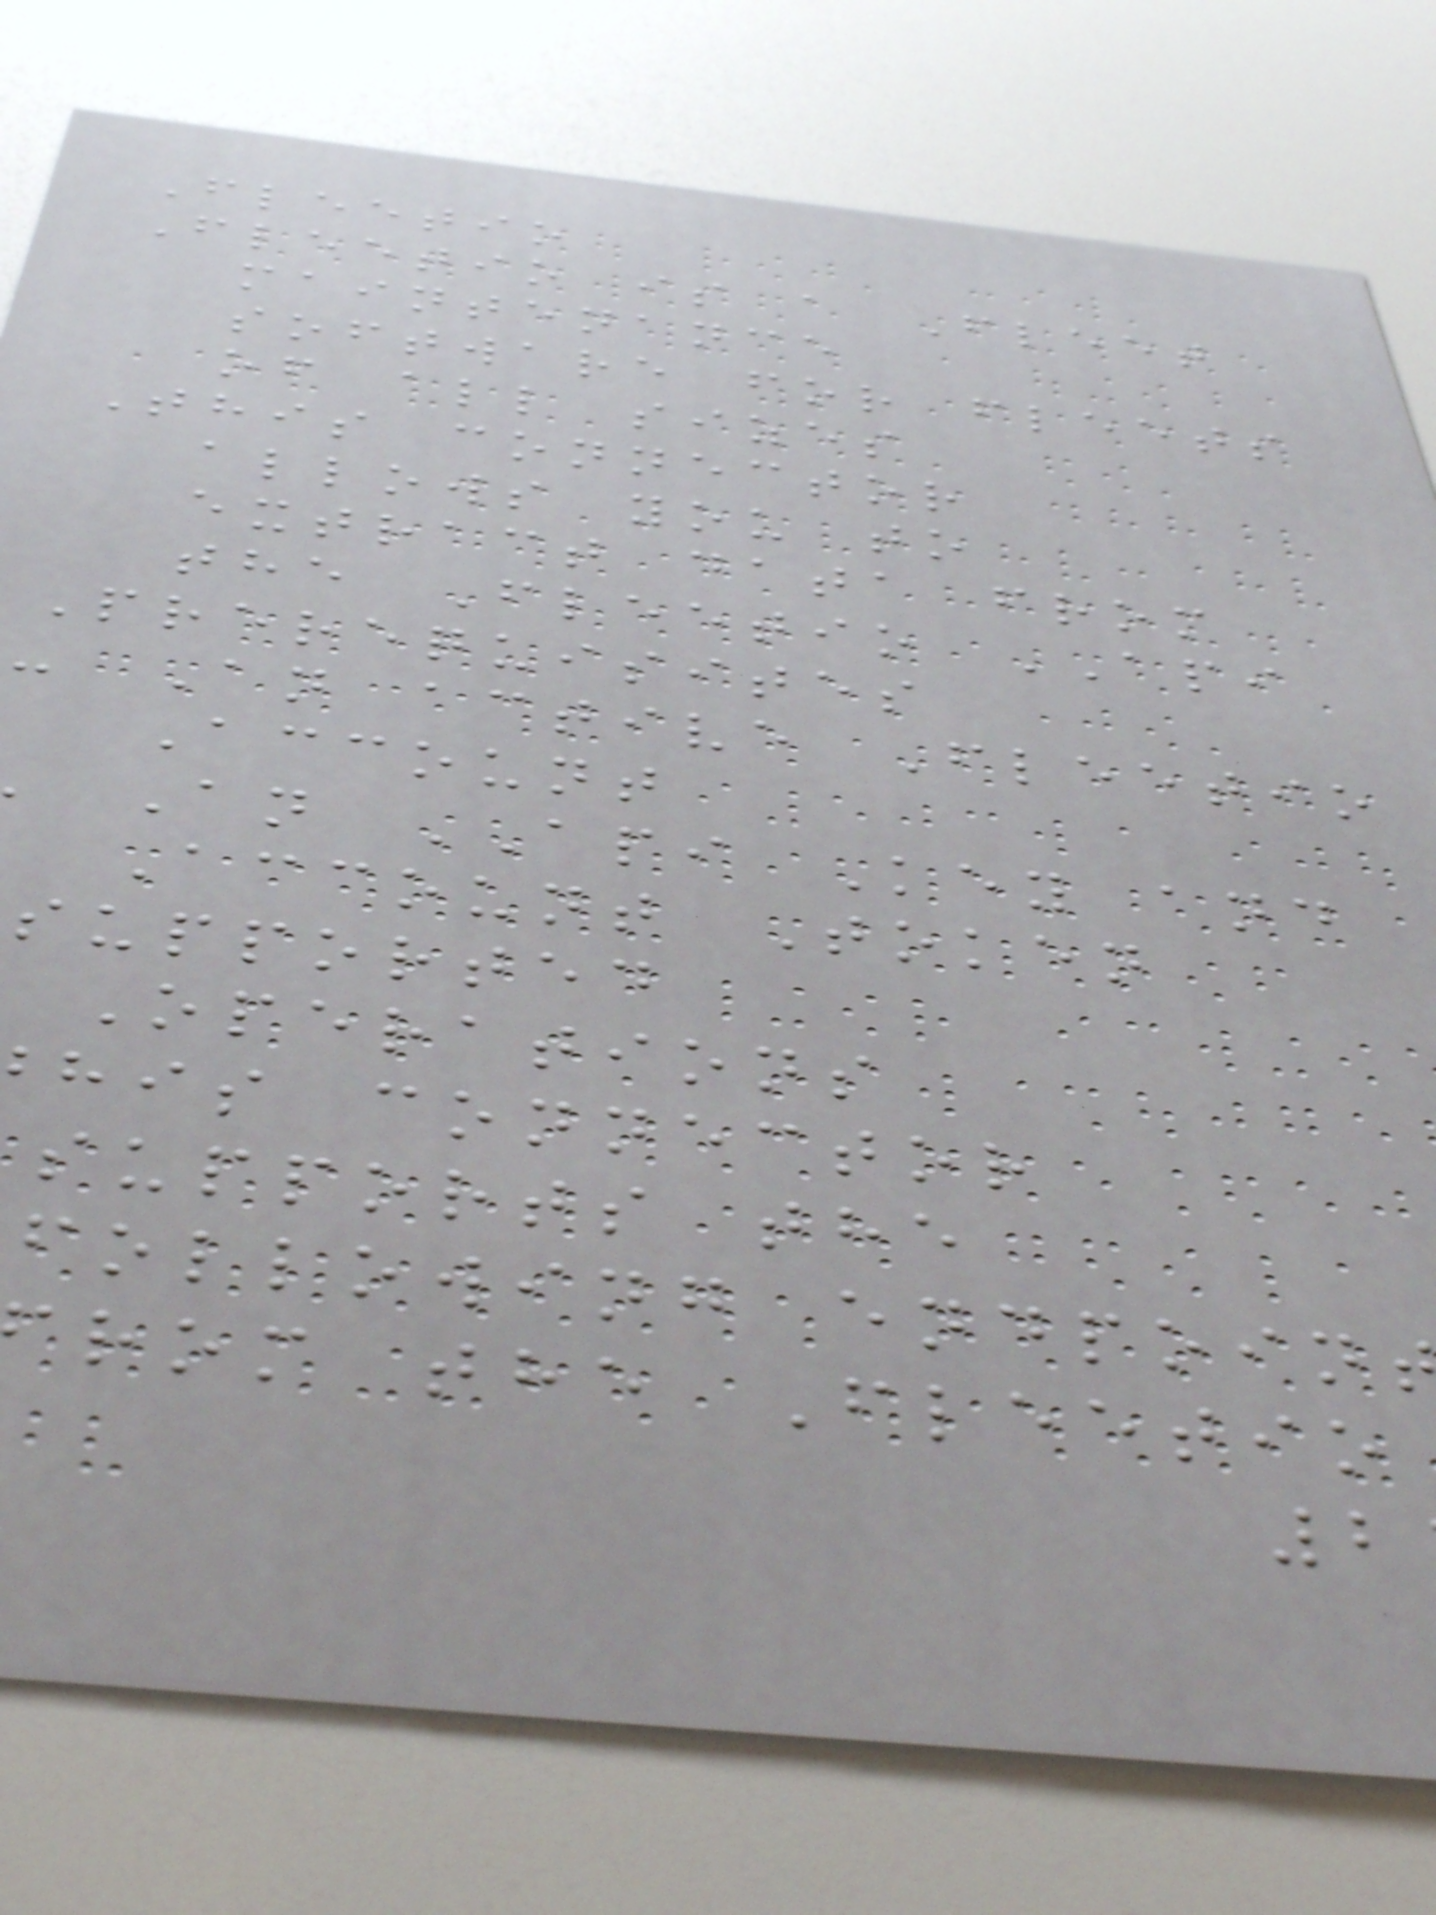Fleetio
Fleetio is a Fleet
maintenance
software for fleets
of all sizes
This connector
allows you to
extract data from
the Fleetio API
Prerequisites
- An active Fleetio
Account
An API Key and
Account Token
supported
Operations
his connector
supports the
following endpoin
rom the Fleetio
